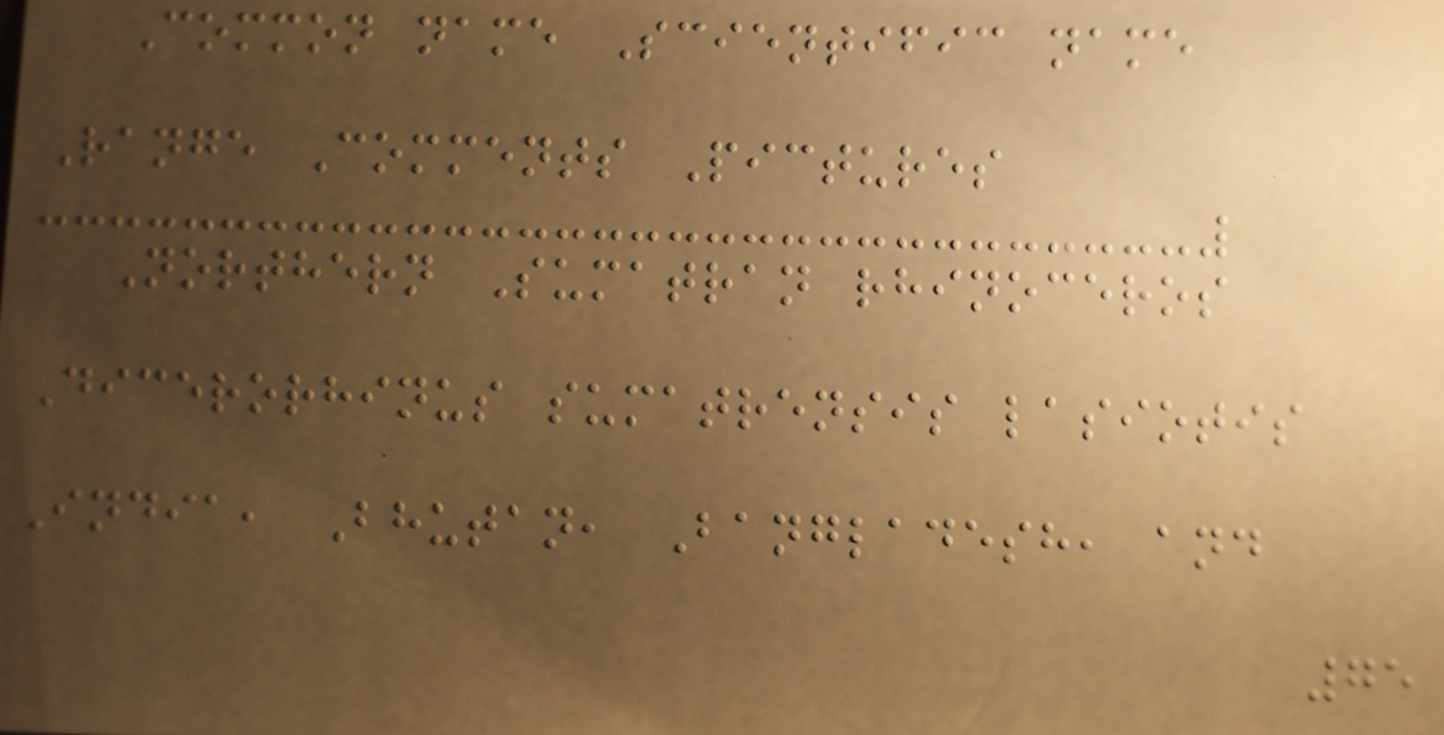Common name Scientific name
Range Comments Pictures
Northern Sumatran rhinoceros
Dicerorhinus sumatrensis lasiotis
India, Bhutan, Bangladesh, and
75
